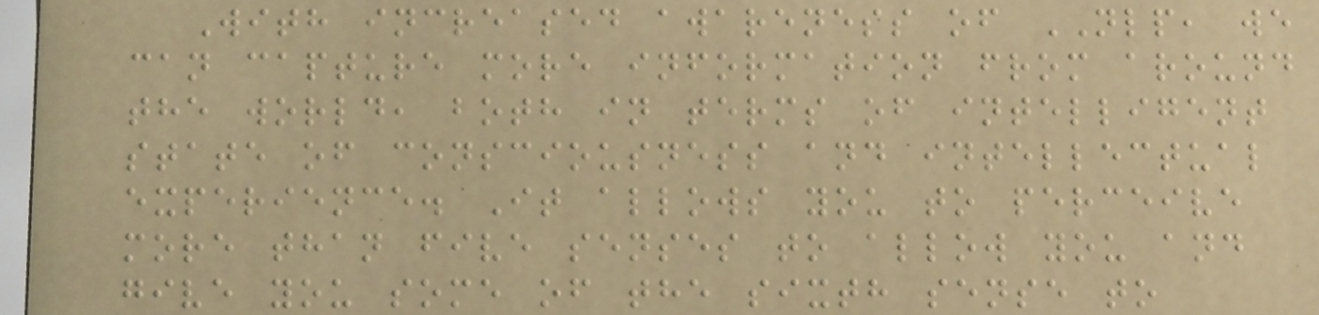With increased awareness of NLP, we
can capture more information from around
the world, both in terms of intelligent
state of consciousness and intellectual
experience. It allows you to perceive
more than five senses to allow you and
give you some of the sixth sense to
